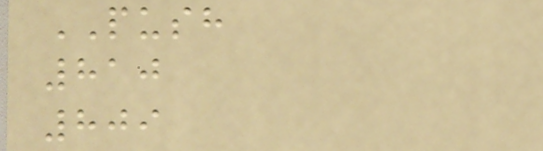PUSH
810
809
